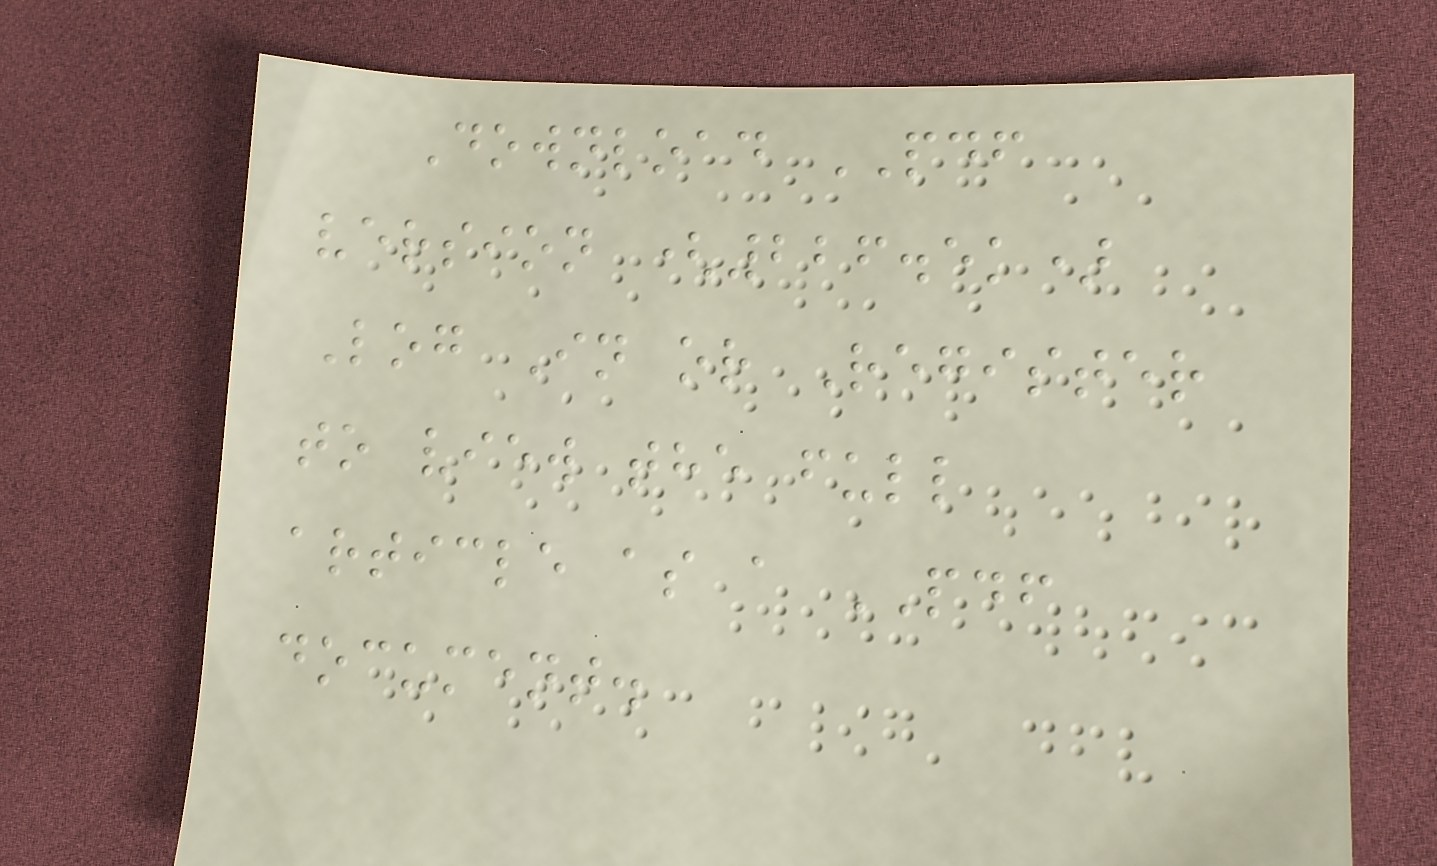Download PDF
version (226.5k)
Log In or Register
to view the full
article as a PDF
document.
